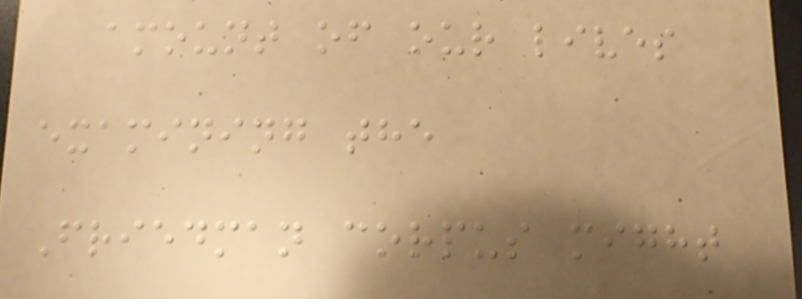amount of our lives
examining the
Friedman corpus might
